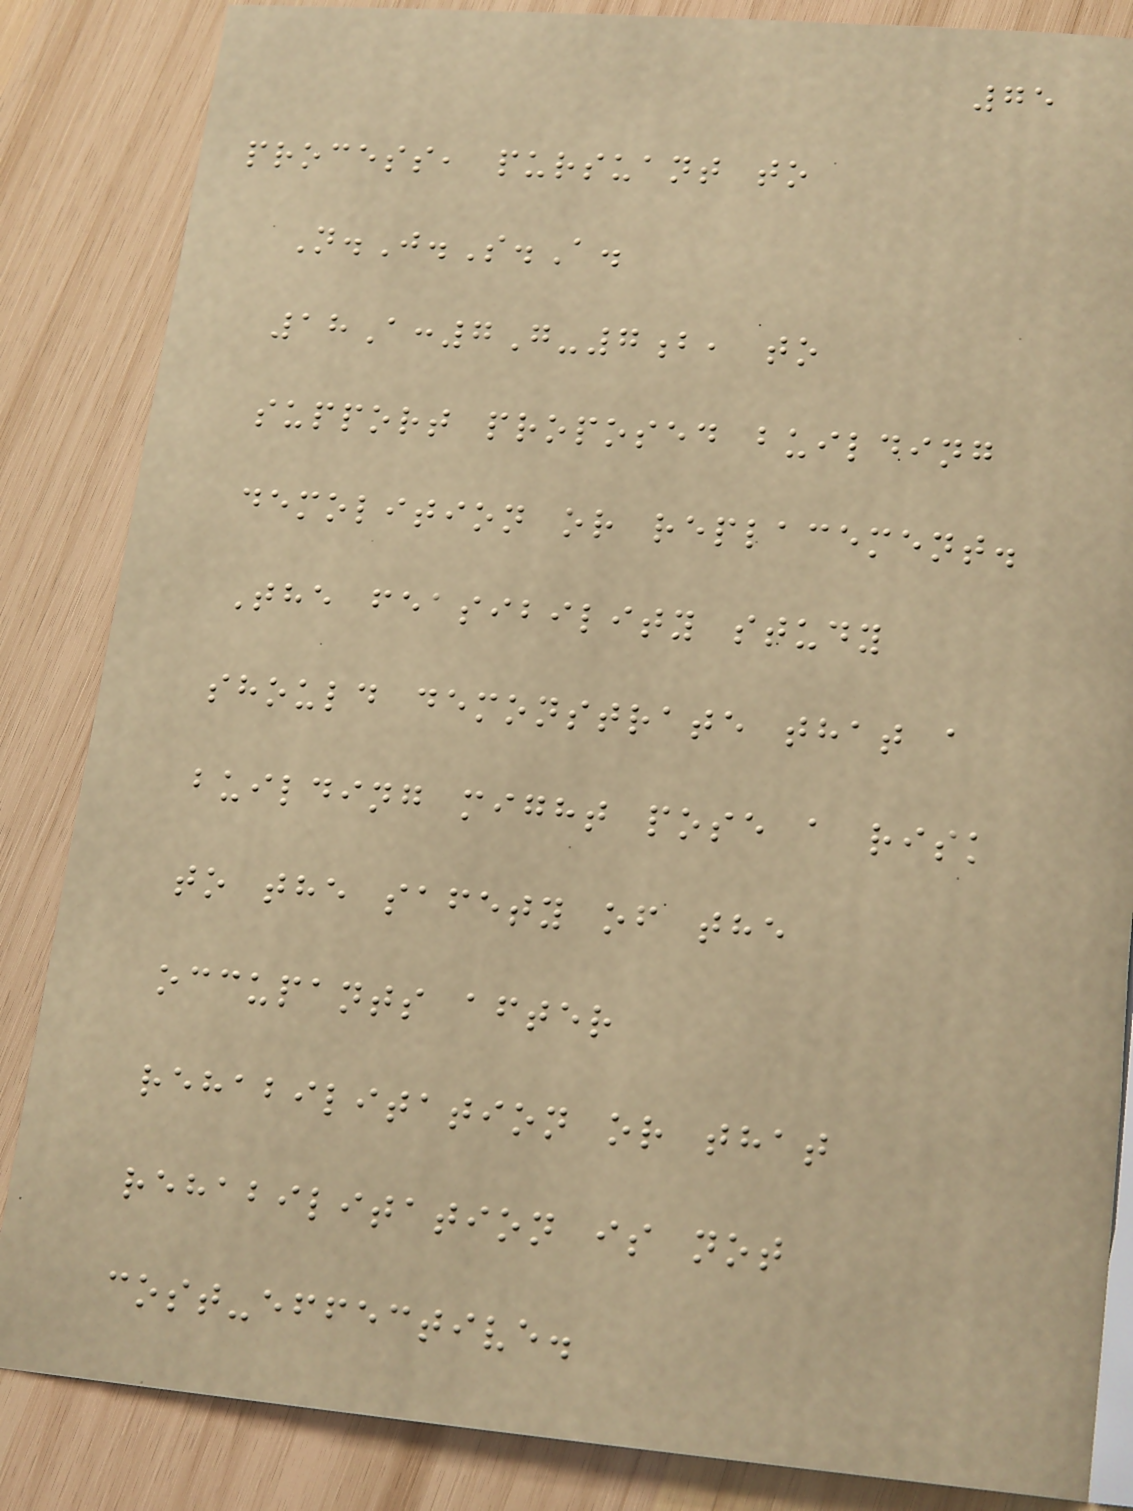75
process, pursuant to
N.J.S.A.
18A:7G-7b, to
support proposed building
demolition or replacement.
The feasibility study
should demonstrate that a
building might pose a risk
to the safety of the
occupants after
rehabilitation or that
rehabilitation is not
cost-effective.
